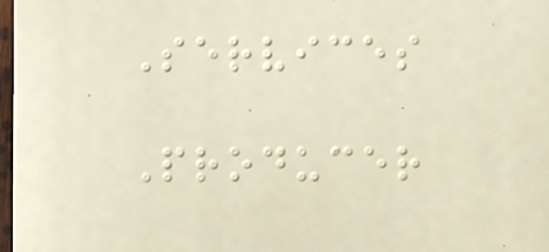Services
Producer
